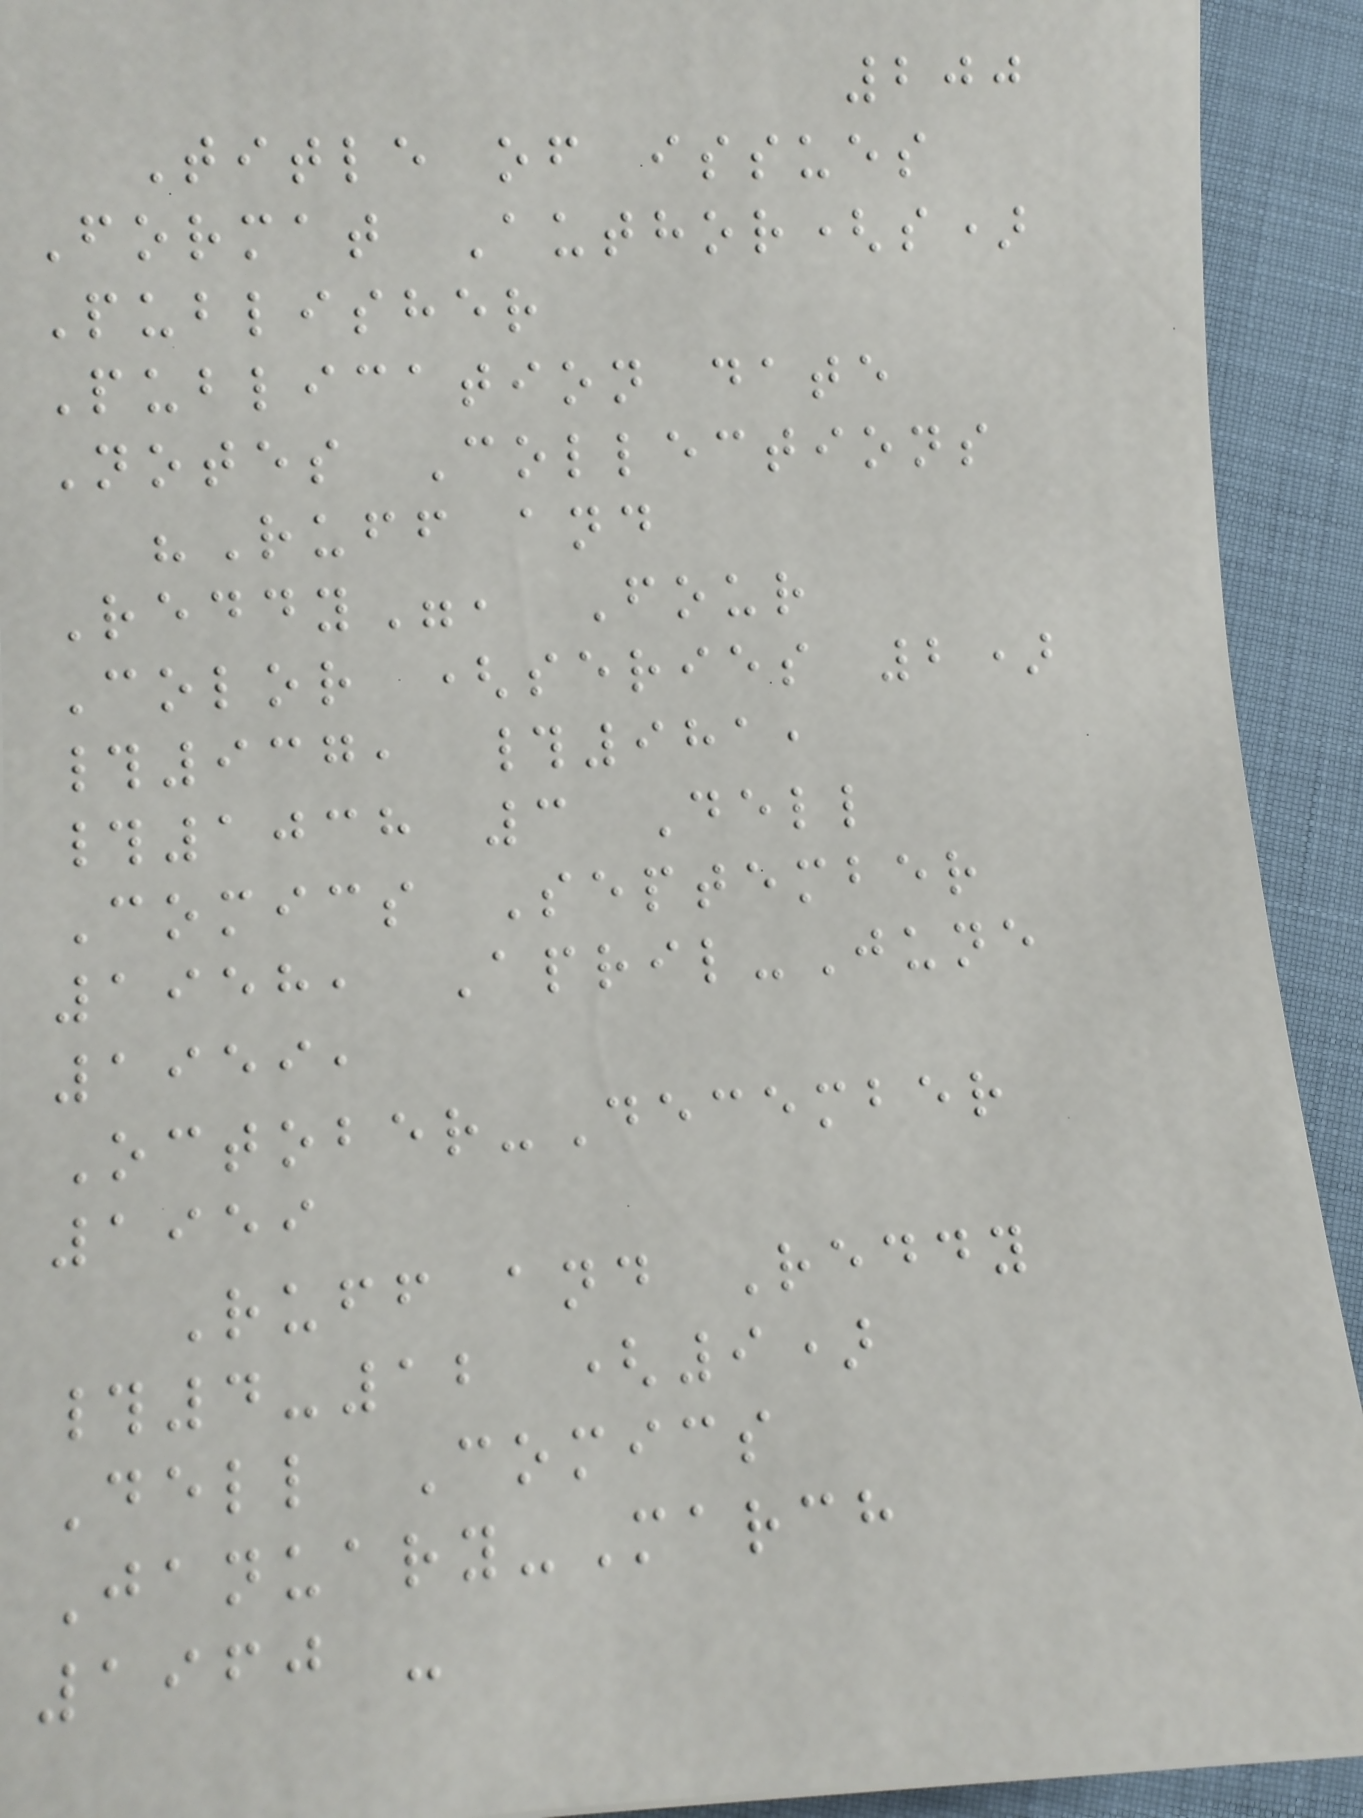200
Title of issues
Format Author(s)
Publisher
Publication date
Notes Collections
"Ruff and
Reddy", Four
Color (series 2)
#937, #981,
#1038 3 Dell
Comics September
1958, April-June
1959,
October-December
1959
Ruff and Reddy
#4-12 (9)
Dell Comics
January-March
1960 -
